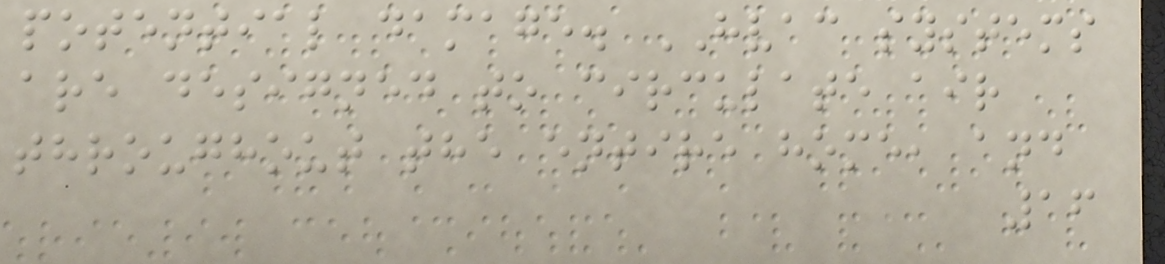potential damage. HVAC systems
are designed to circulate air
throughout the entire home, and
16
